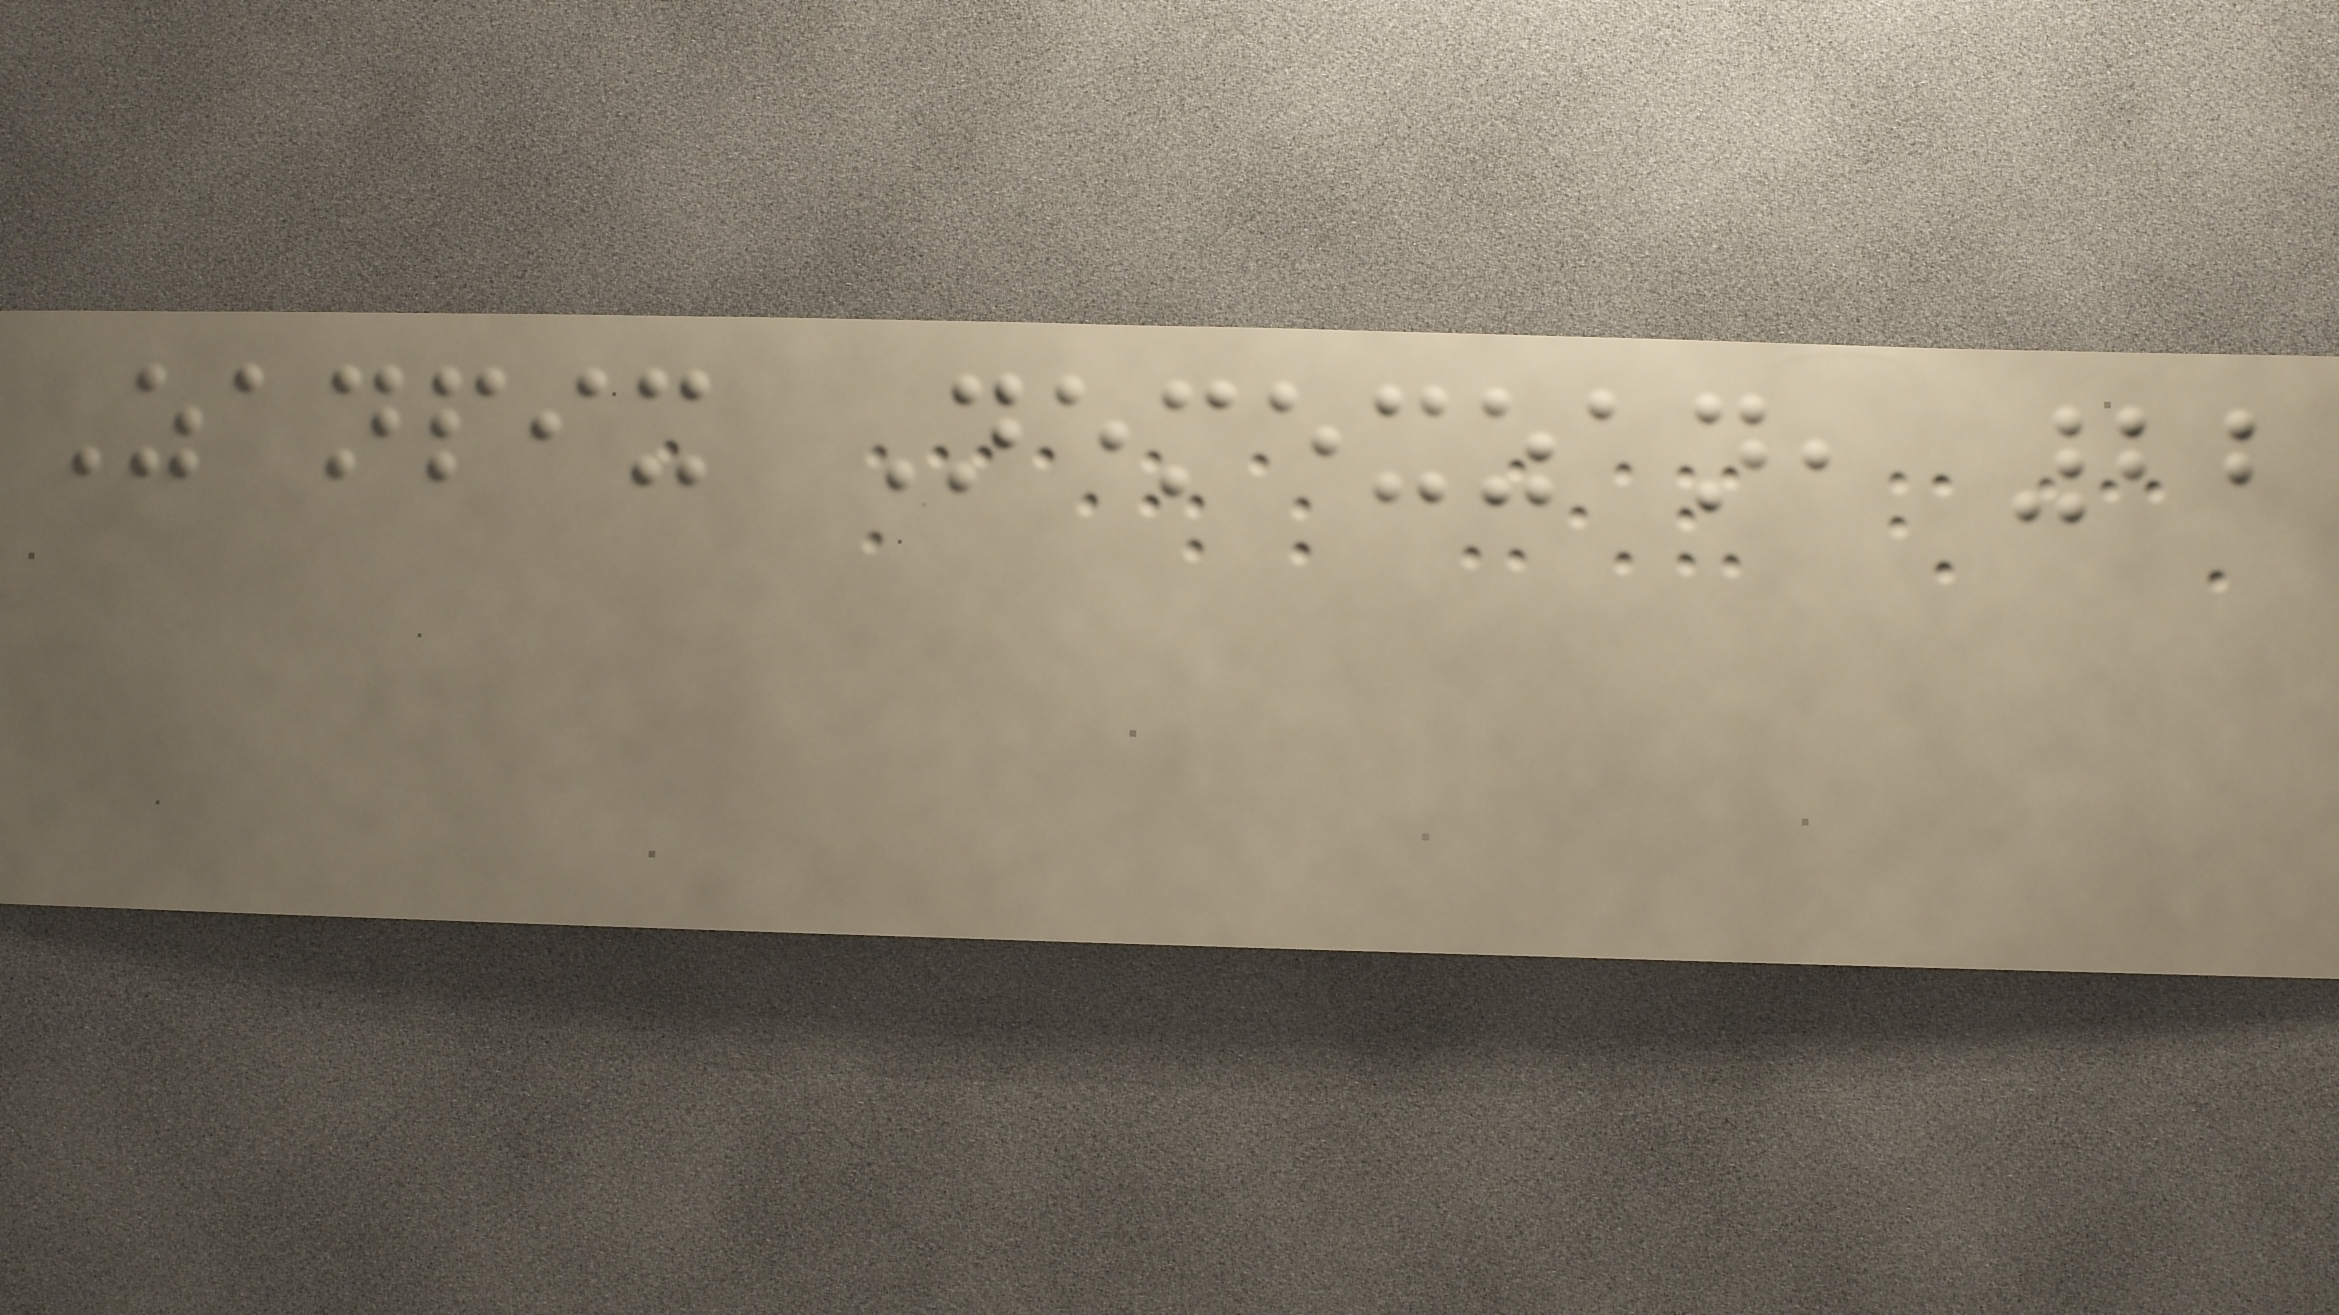Zanpix Nemexzan, 22
